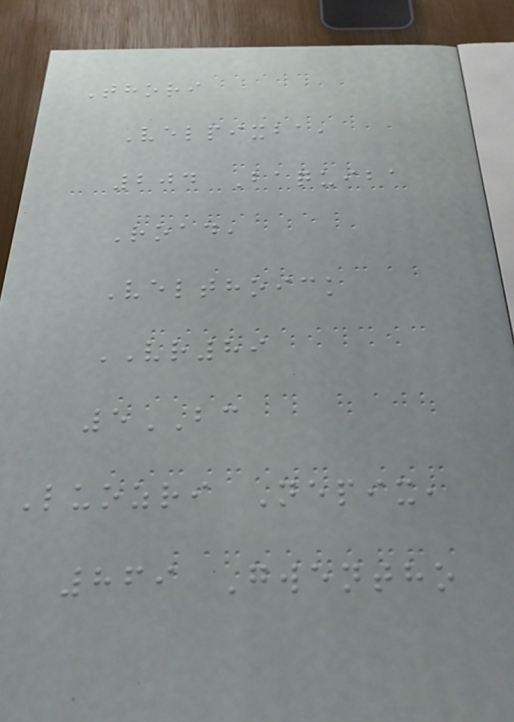Thori
Velpixba,
204 Baquiba
Road,
Velthoick
VR89
5BC
Luozri Nepix,
869 Gwentho
